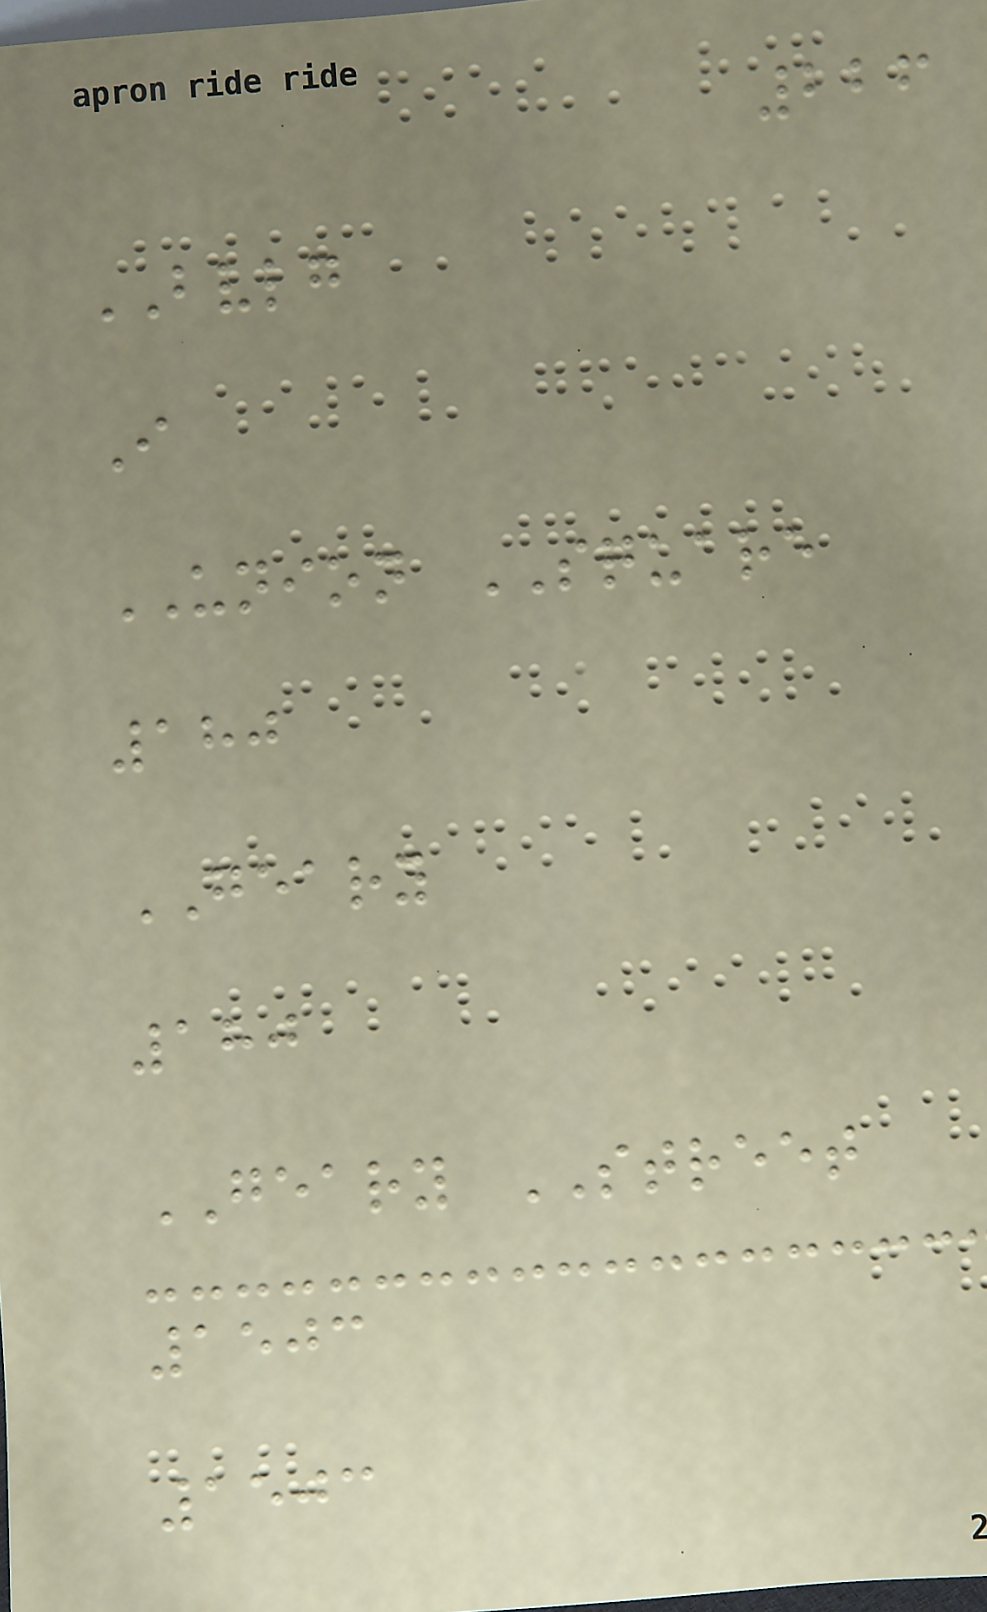226
BVLG
I
UNION SQUARE
180
GEARY
180
GEARY STREET
1503
1503
